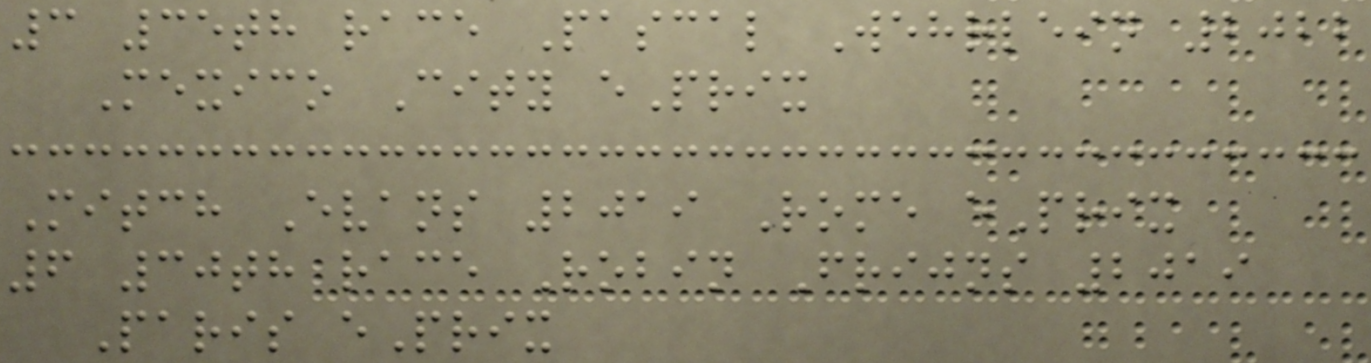3 35th race Pascal Wehrlein 2022
Mexico City ePrix
Mitch Evans 2019 Rome ePrix
6 30th race Robin Frijns 2019
Paris ePrix
